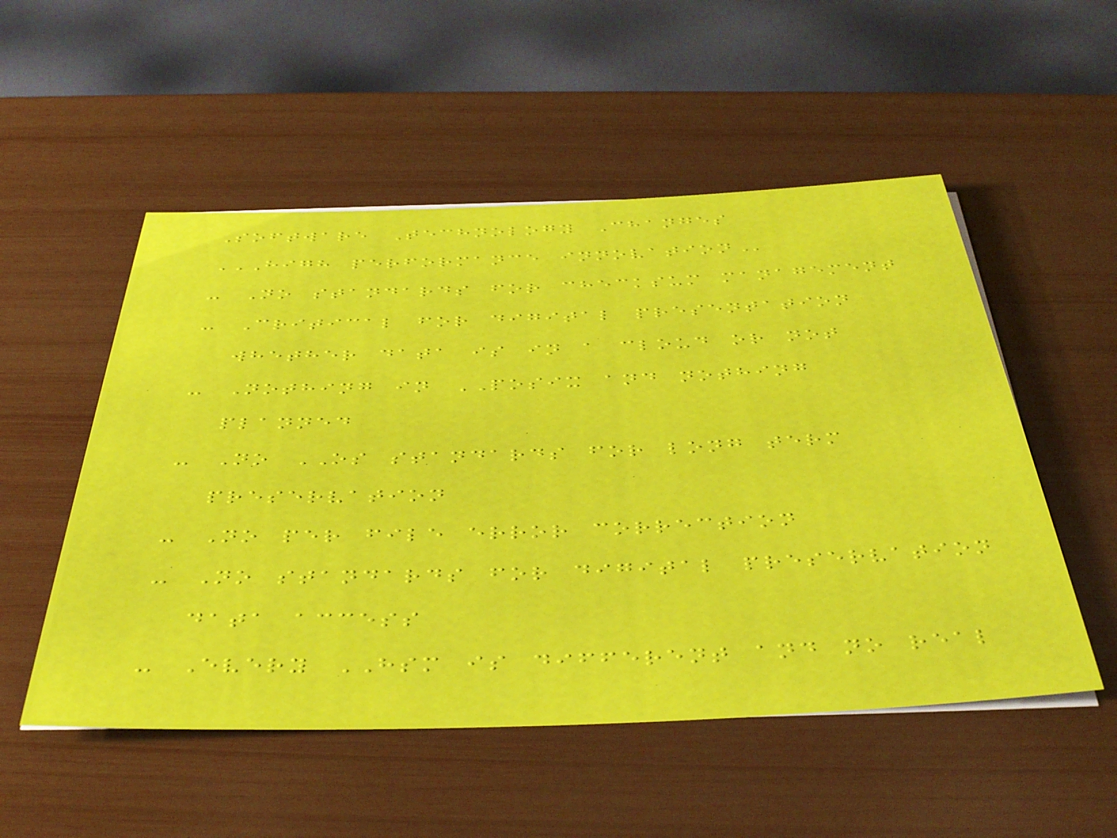Software Technology Changes
HIGH PERFORMANCE INNOVATION
- No standards for checksum management
- Critical for digital presentation
whether data is in a cloud or not
- Nothing in POSIX and nothing
planned
- No OS standards for long term
preservation
- No per file error correction
- No standards for digital preservation
data access
- Every HSM is different and no real
